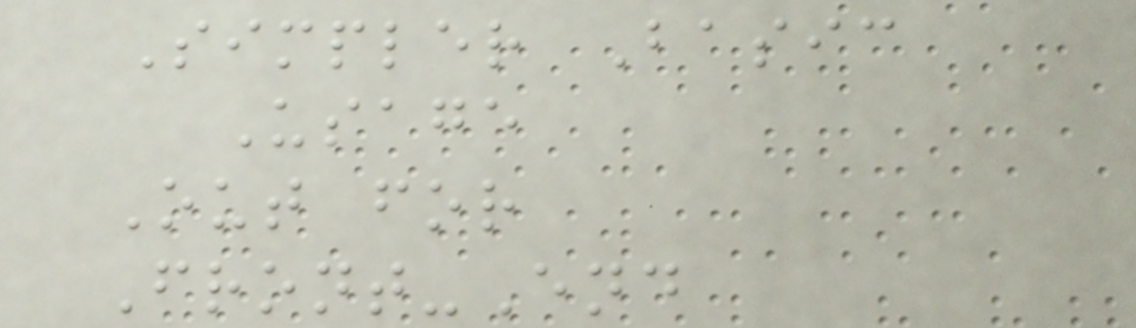Simpler Basic
Usage
Out for
Front-End
